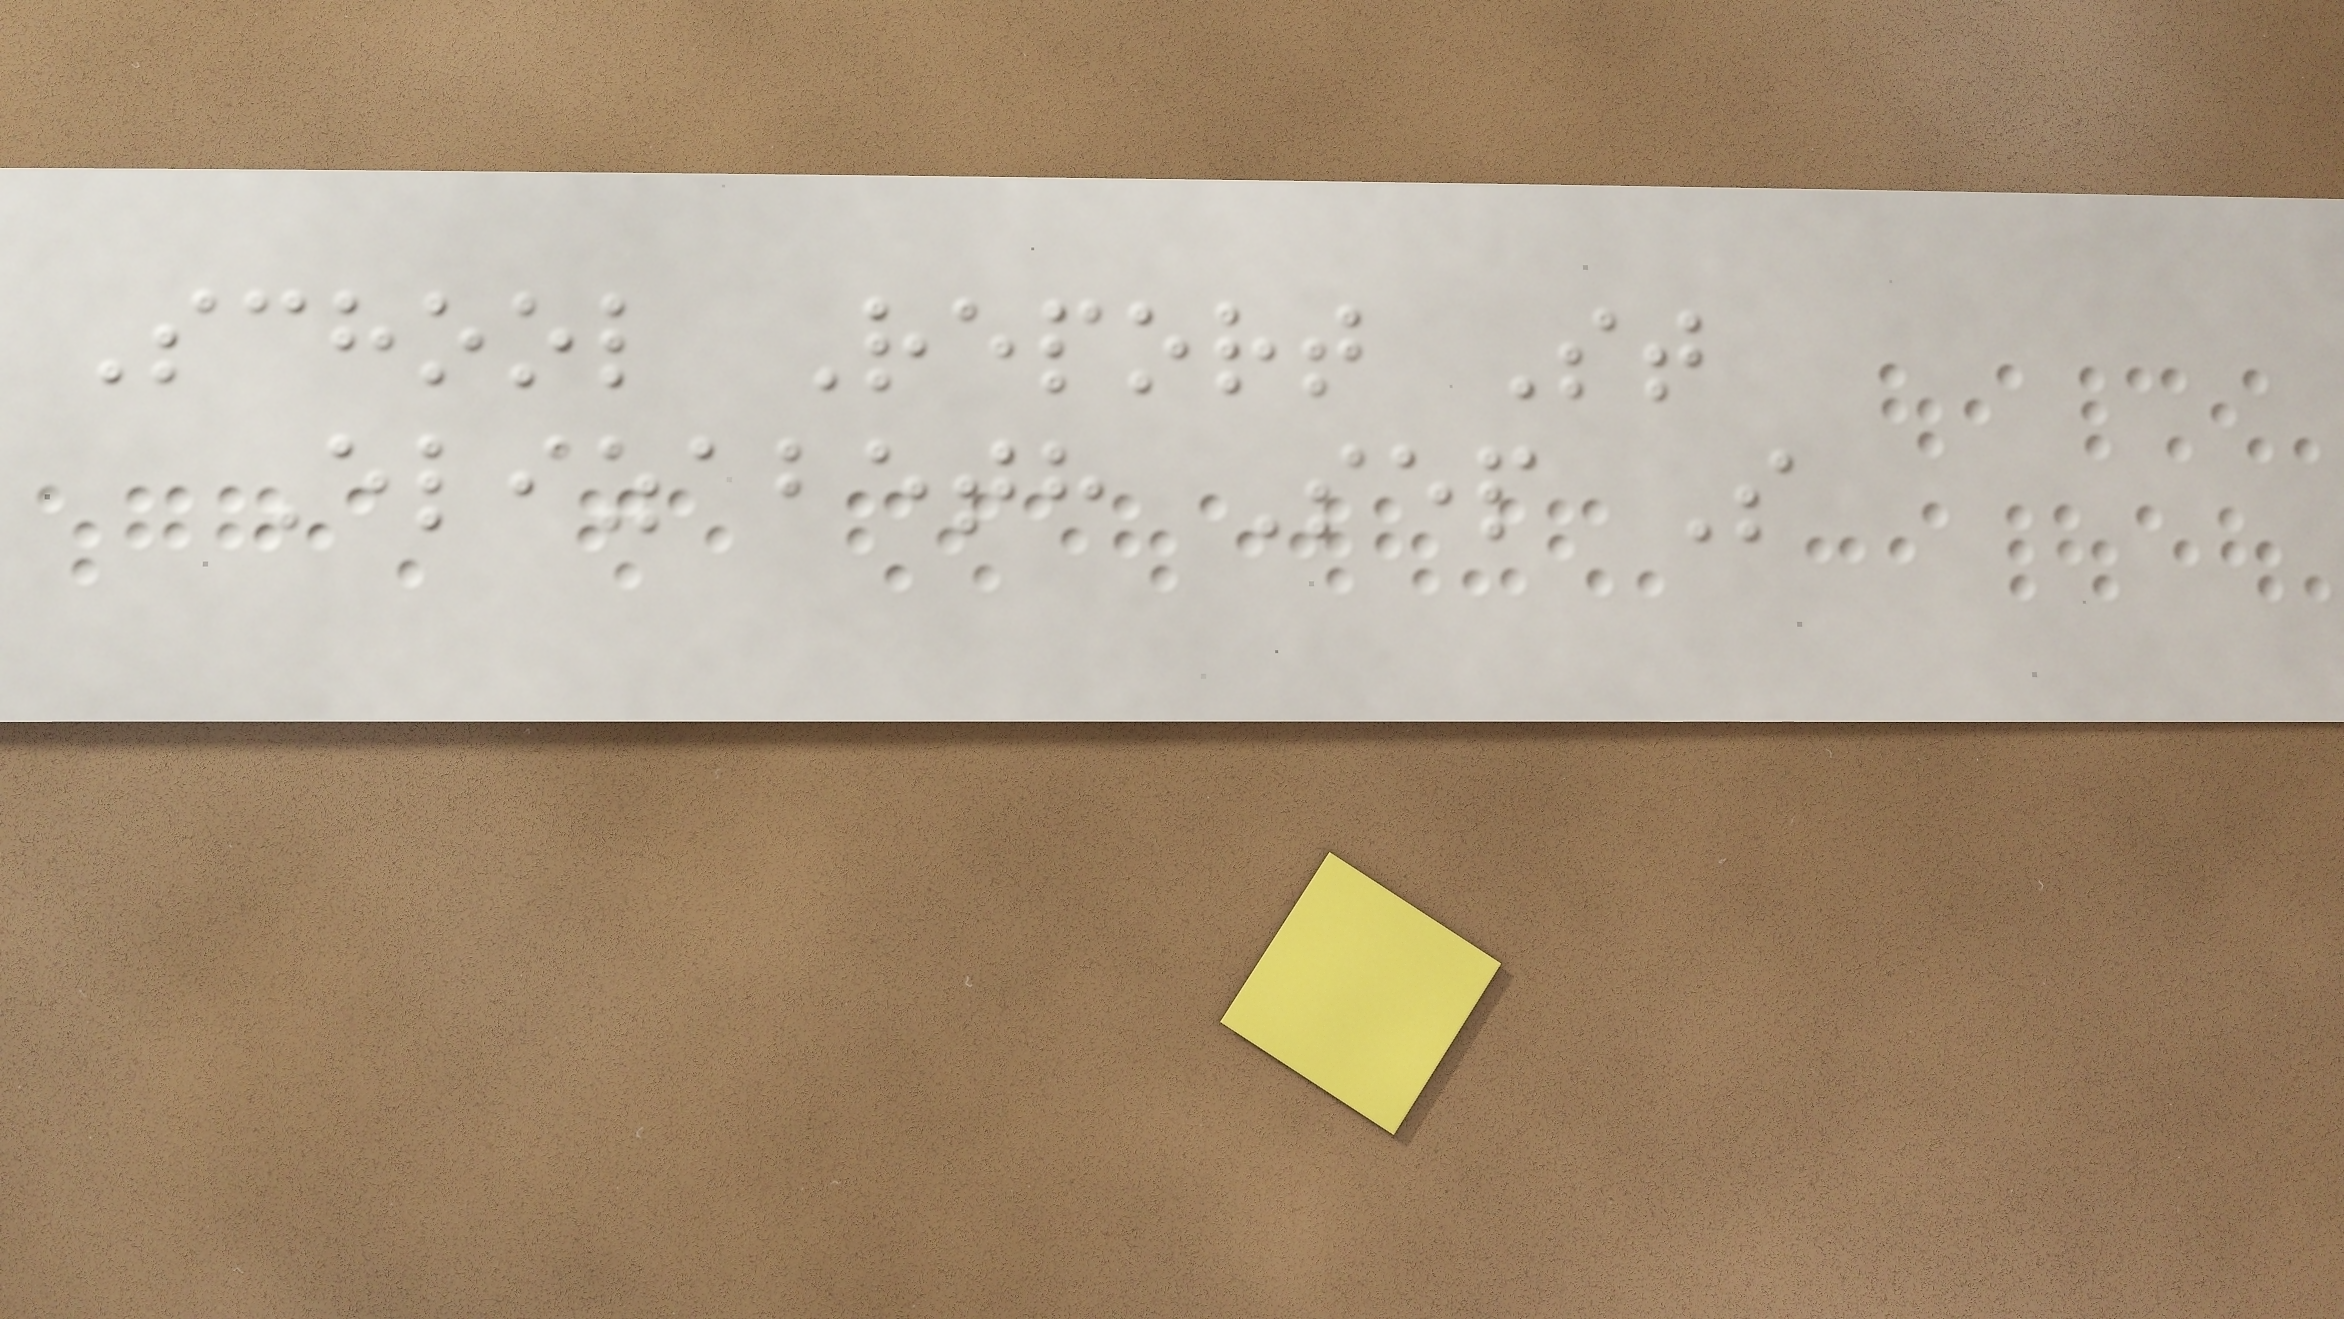School Report St
Elizabeth Sep S
